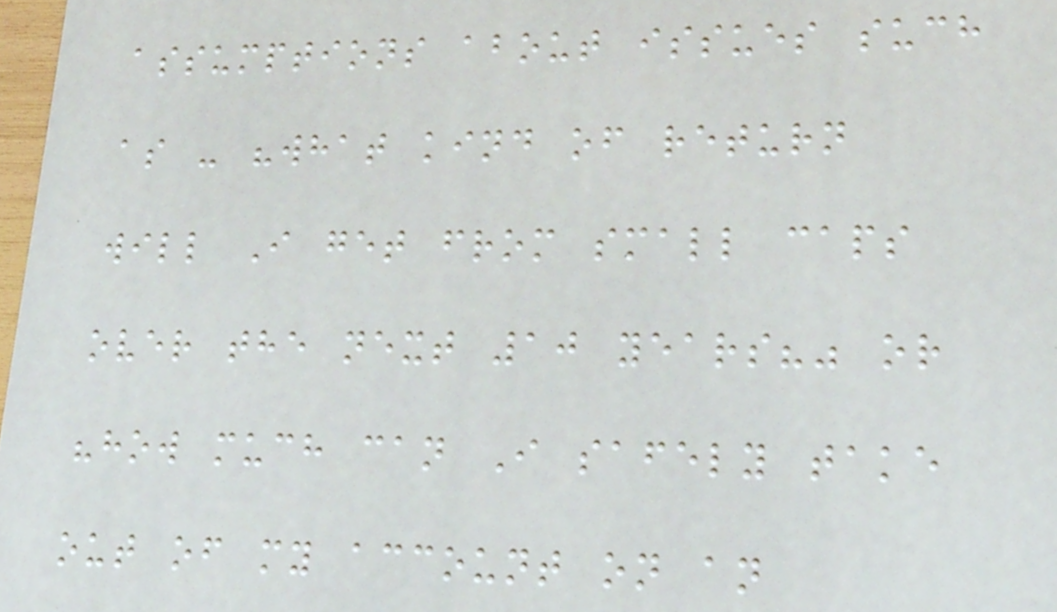assumptions about issues such
as - "what kind of return
will I get from small caps
over the next 10 years?" or
"how much can I safely take
out of my account on an
